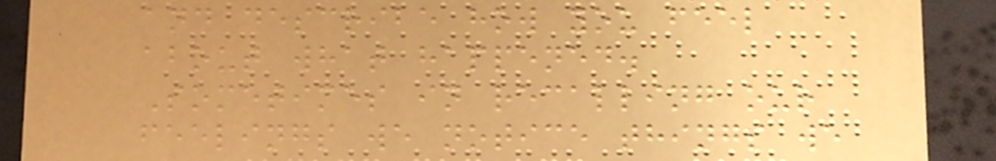and describe how you feel
about what happened.
Sometimes in recalling our
feelings we notice things we
